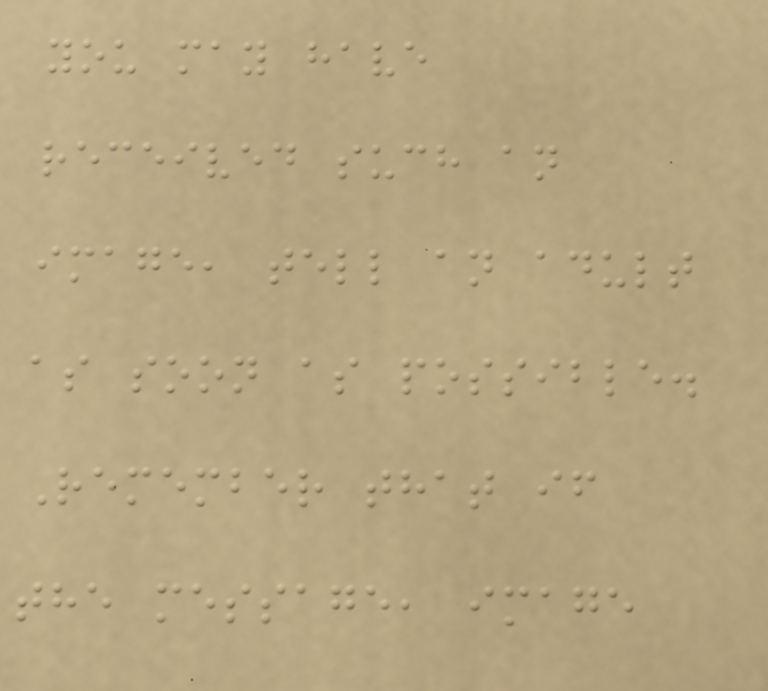you may have
received such an
image, tell an adult
as soon as possible.
Remember that if
the message, image
